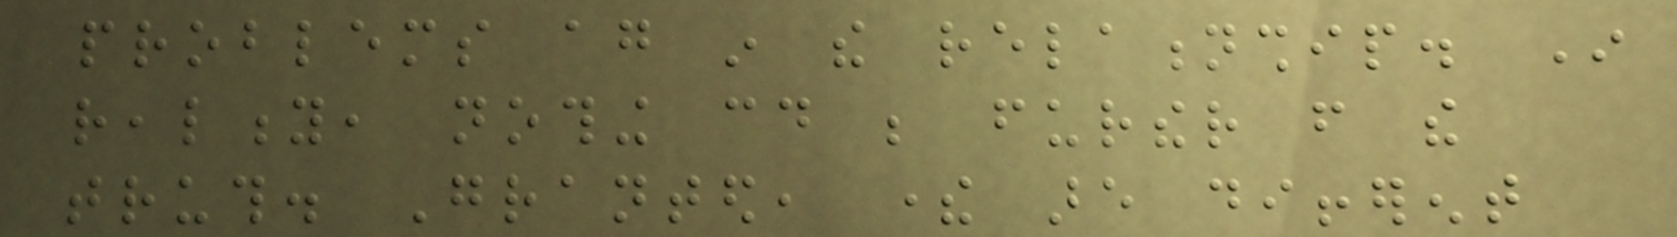problems again in the relationship. In
reality, nothing could be further from the
truth. Granted, there are different
